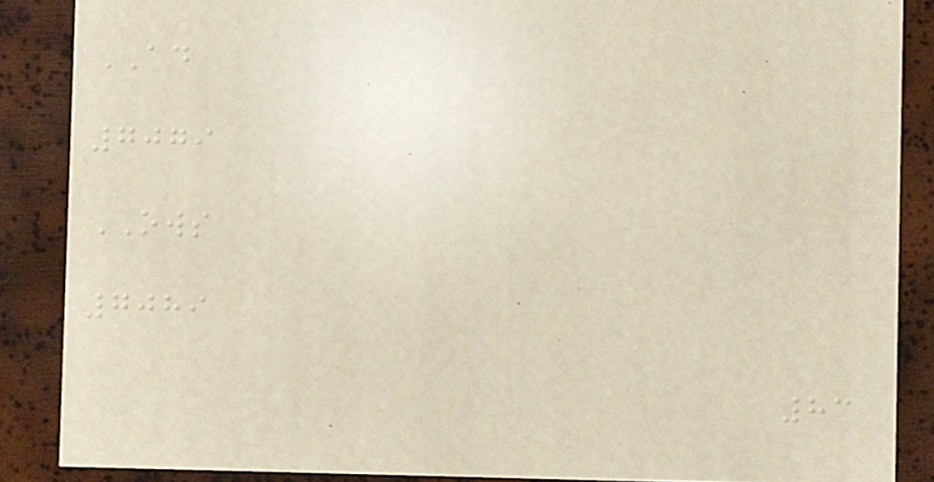AD
7079
OWS
7089
83
